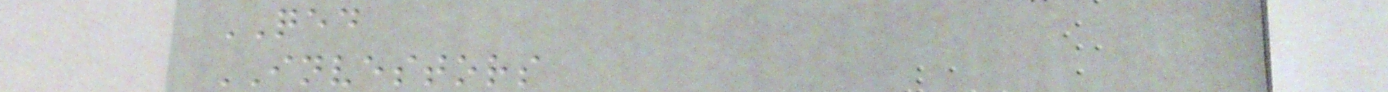QED
INVESTORS
